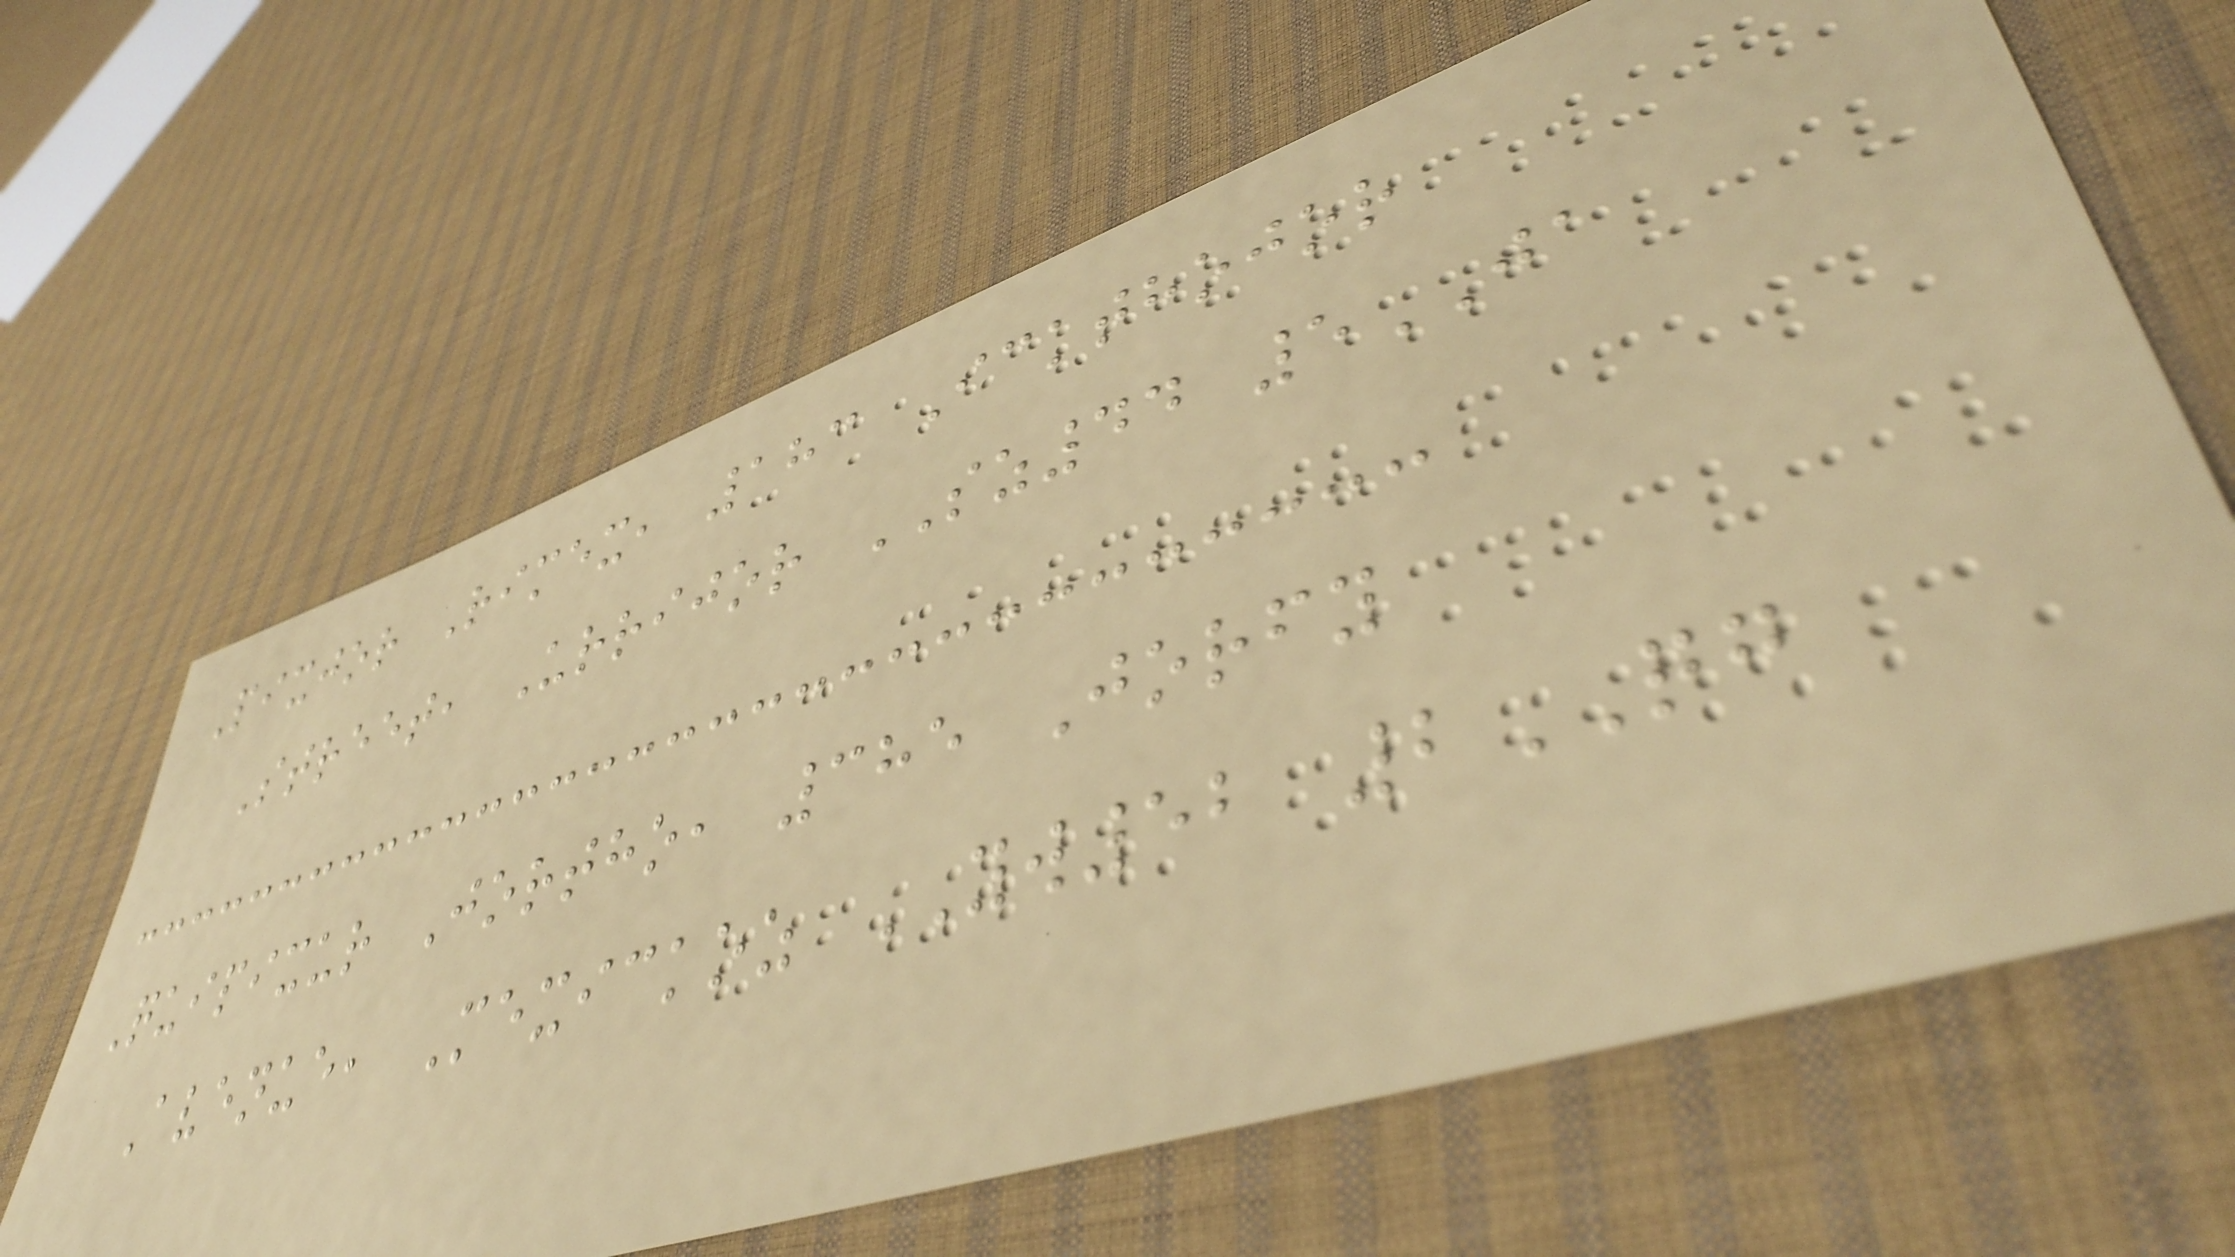Pixjor Rimex, 183 Ickthojor
Street, Urrijor SZ44 5JA
Quipixur Jortho, 385 Jorfy
Avenue, Mexickoz YW52 2QG
